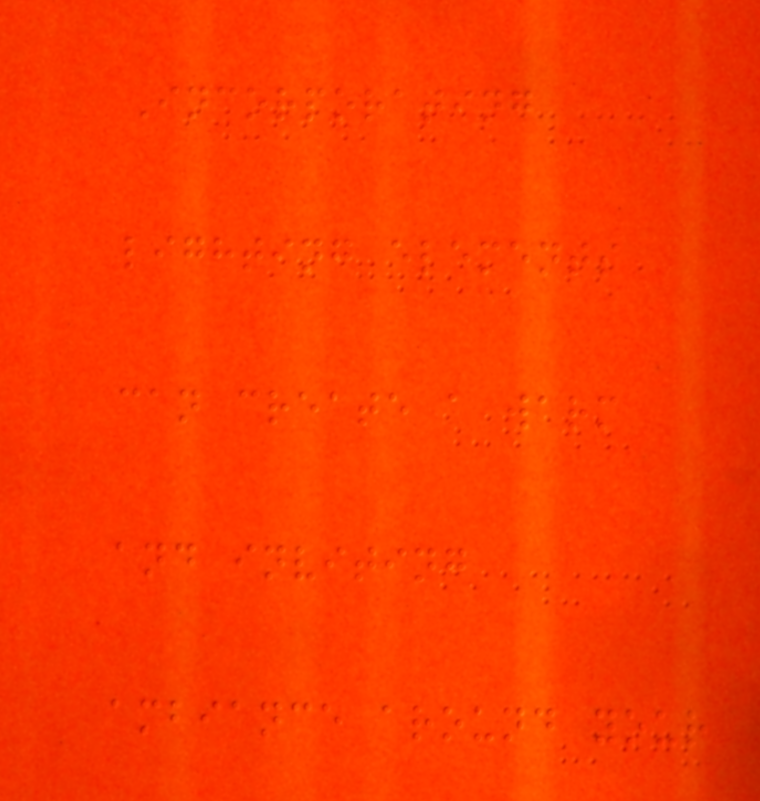Incorporating
lighting elements
can create a warm
and inviting
ambiance around your
